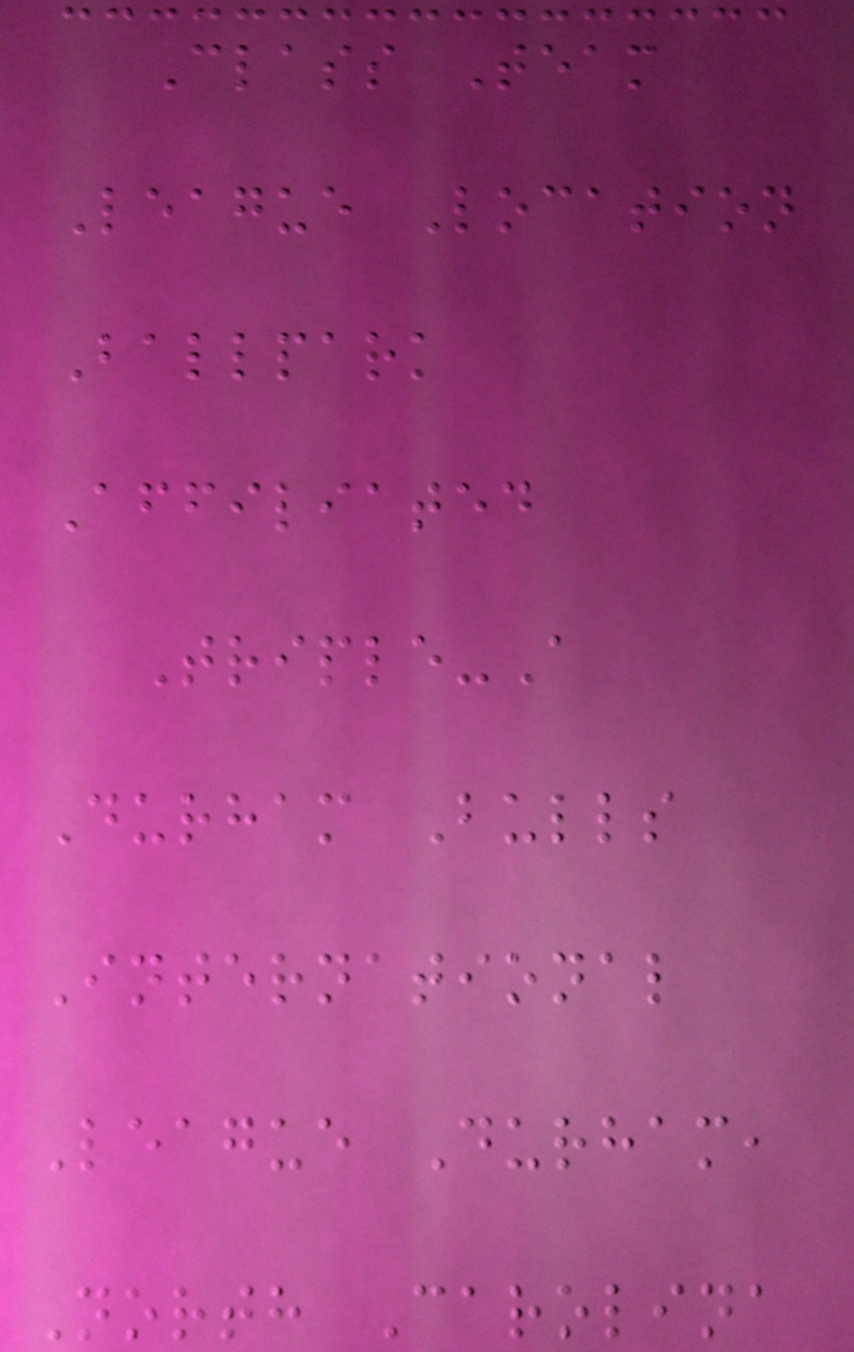Class Team
League Location
Ballpark
Affiliated
Triple-A
Durham Bulls
International
League Durham,
North Carolina
